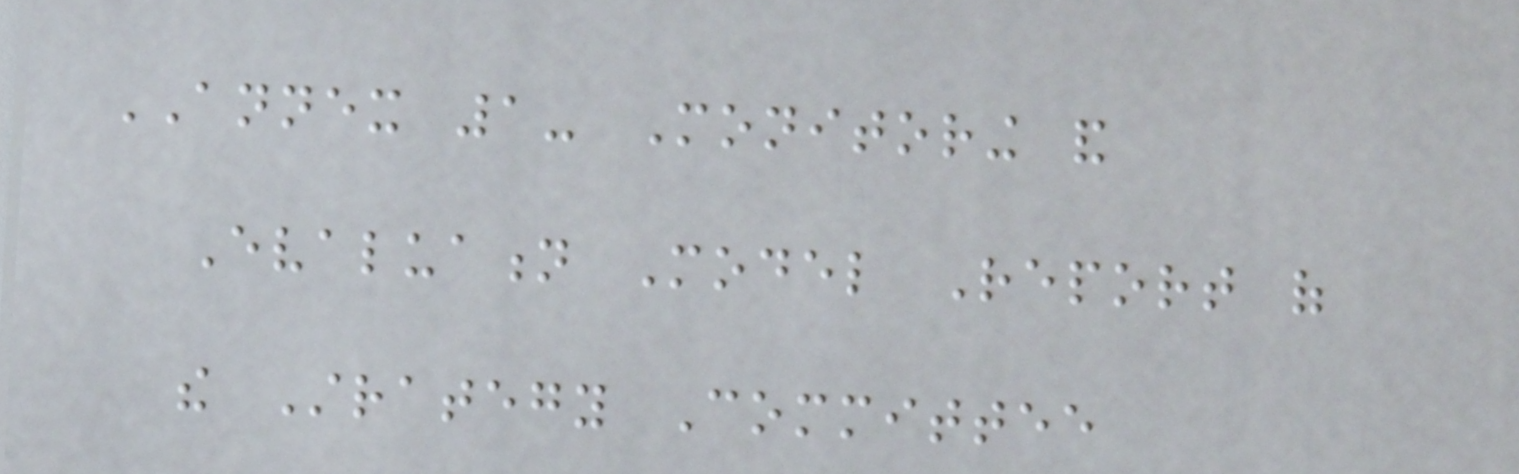ANNEX 1- Monitoring and
Evaluation Model Report of
the Strategy Committee
